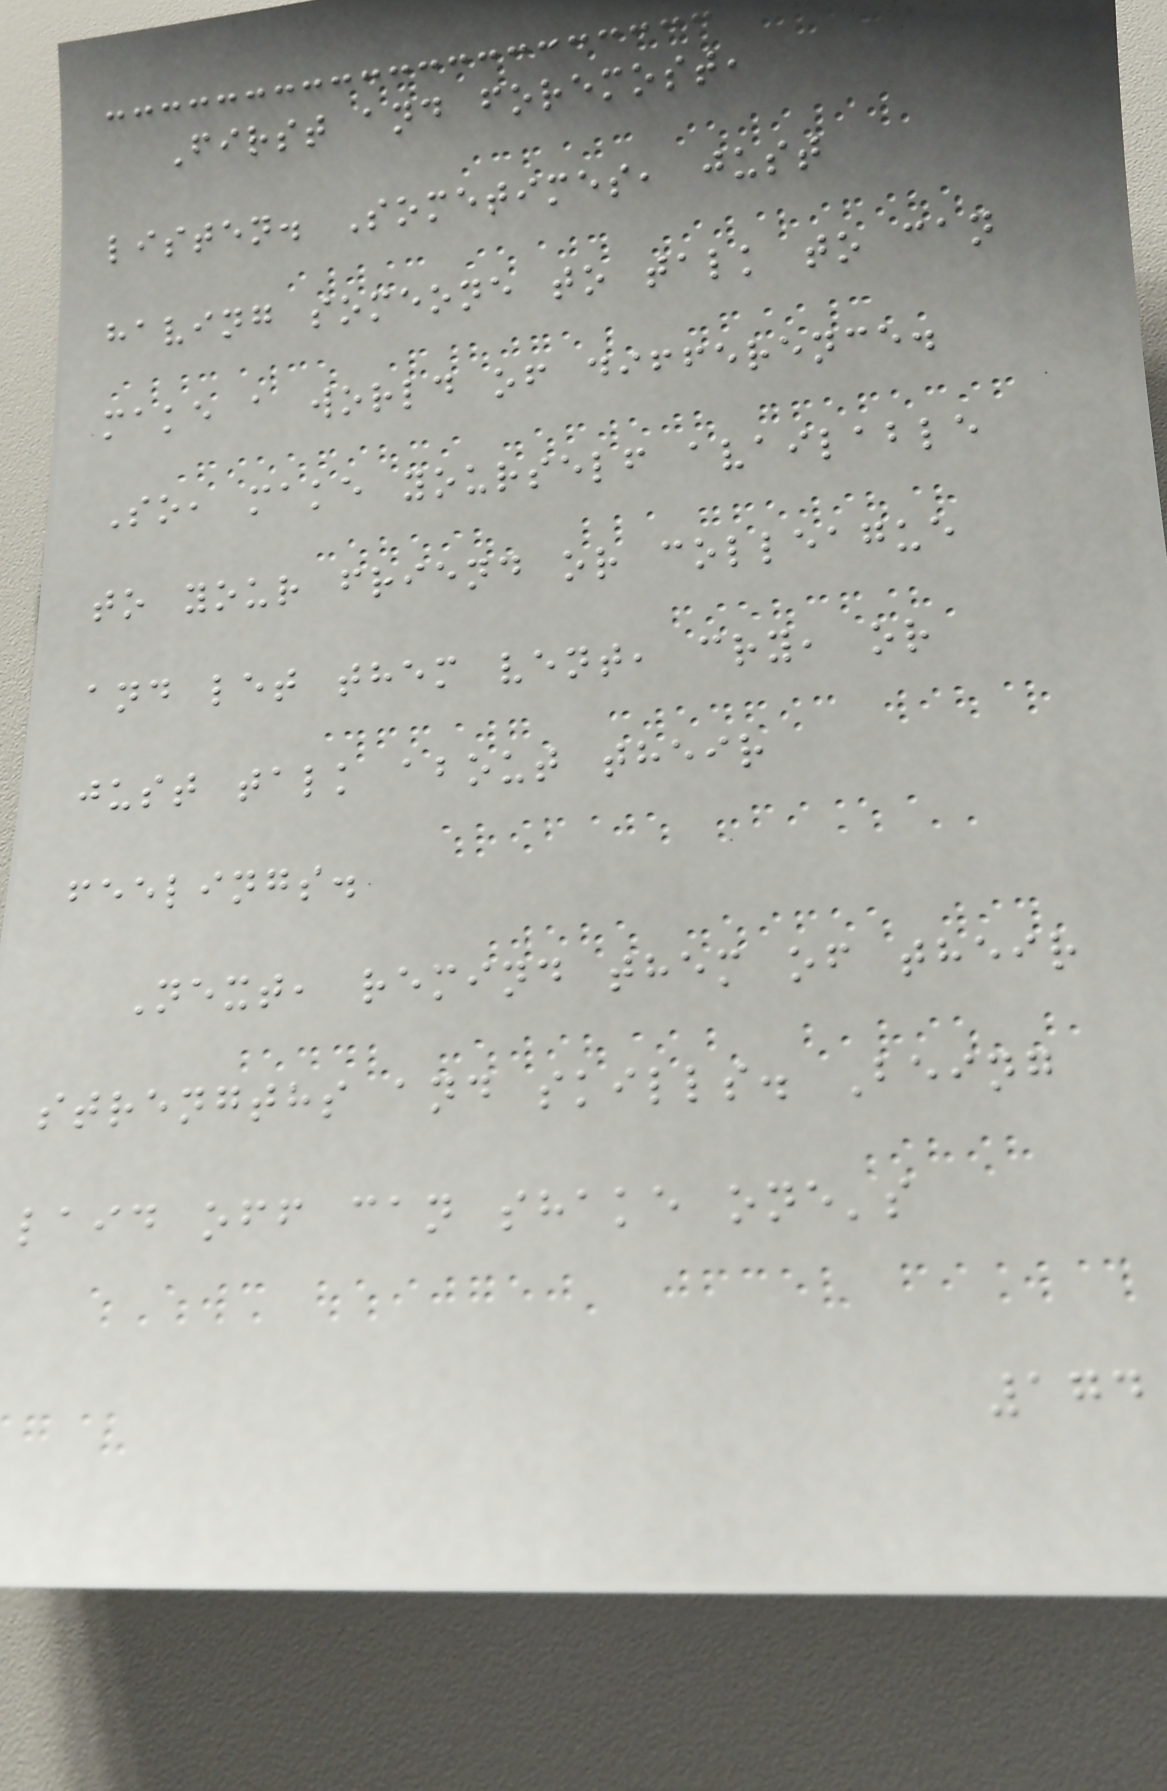First and foremost,
listen. Sometimes, just
having someone to talk to can
make a world of difference.
So, make yourself available
to your friend or colleague
and let them vent, cry, or
just talk about their
feelings.
Next, remind them of their
strengths and skills. Being
laid off can shake one's
174
